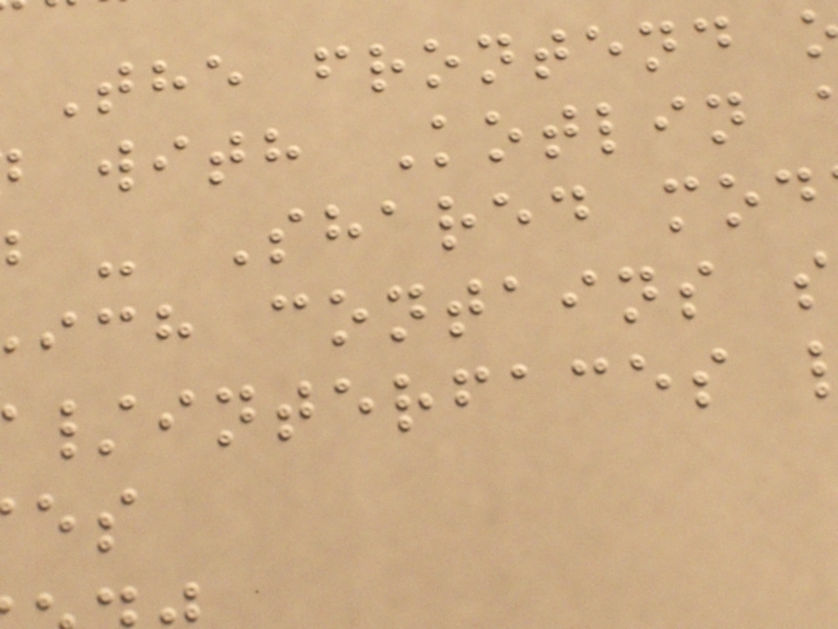The frontend
with Kotlin
- Shared mod
ich contains s
/interfaces
